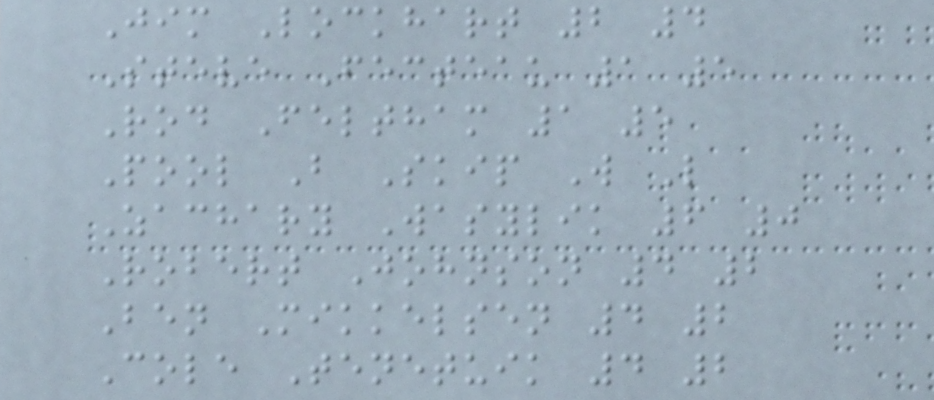Jim Lockhart 2 4
Steve Fecteau 1 5
Rod Feltham 1 5
Pool B Skip W L
Zachary Wasylik 6 0
Robert Johnson 4 2
Ben Mikkelsen 4 2
Cole Tenetuik 4 2
